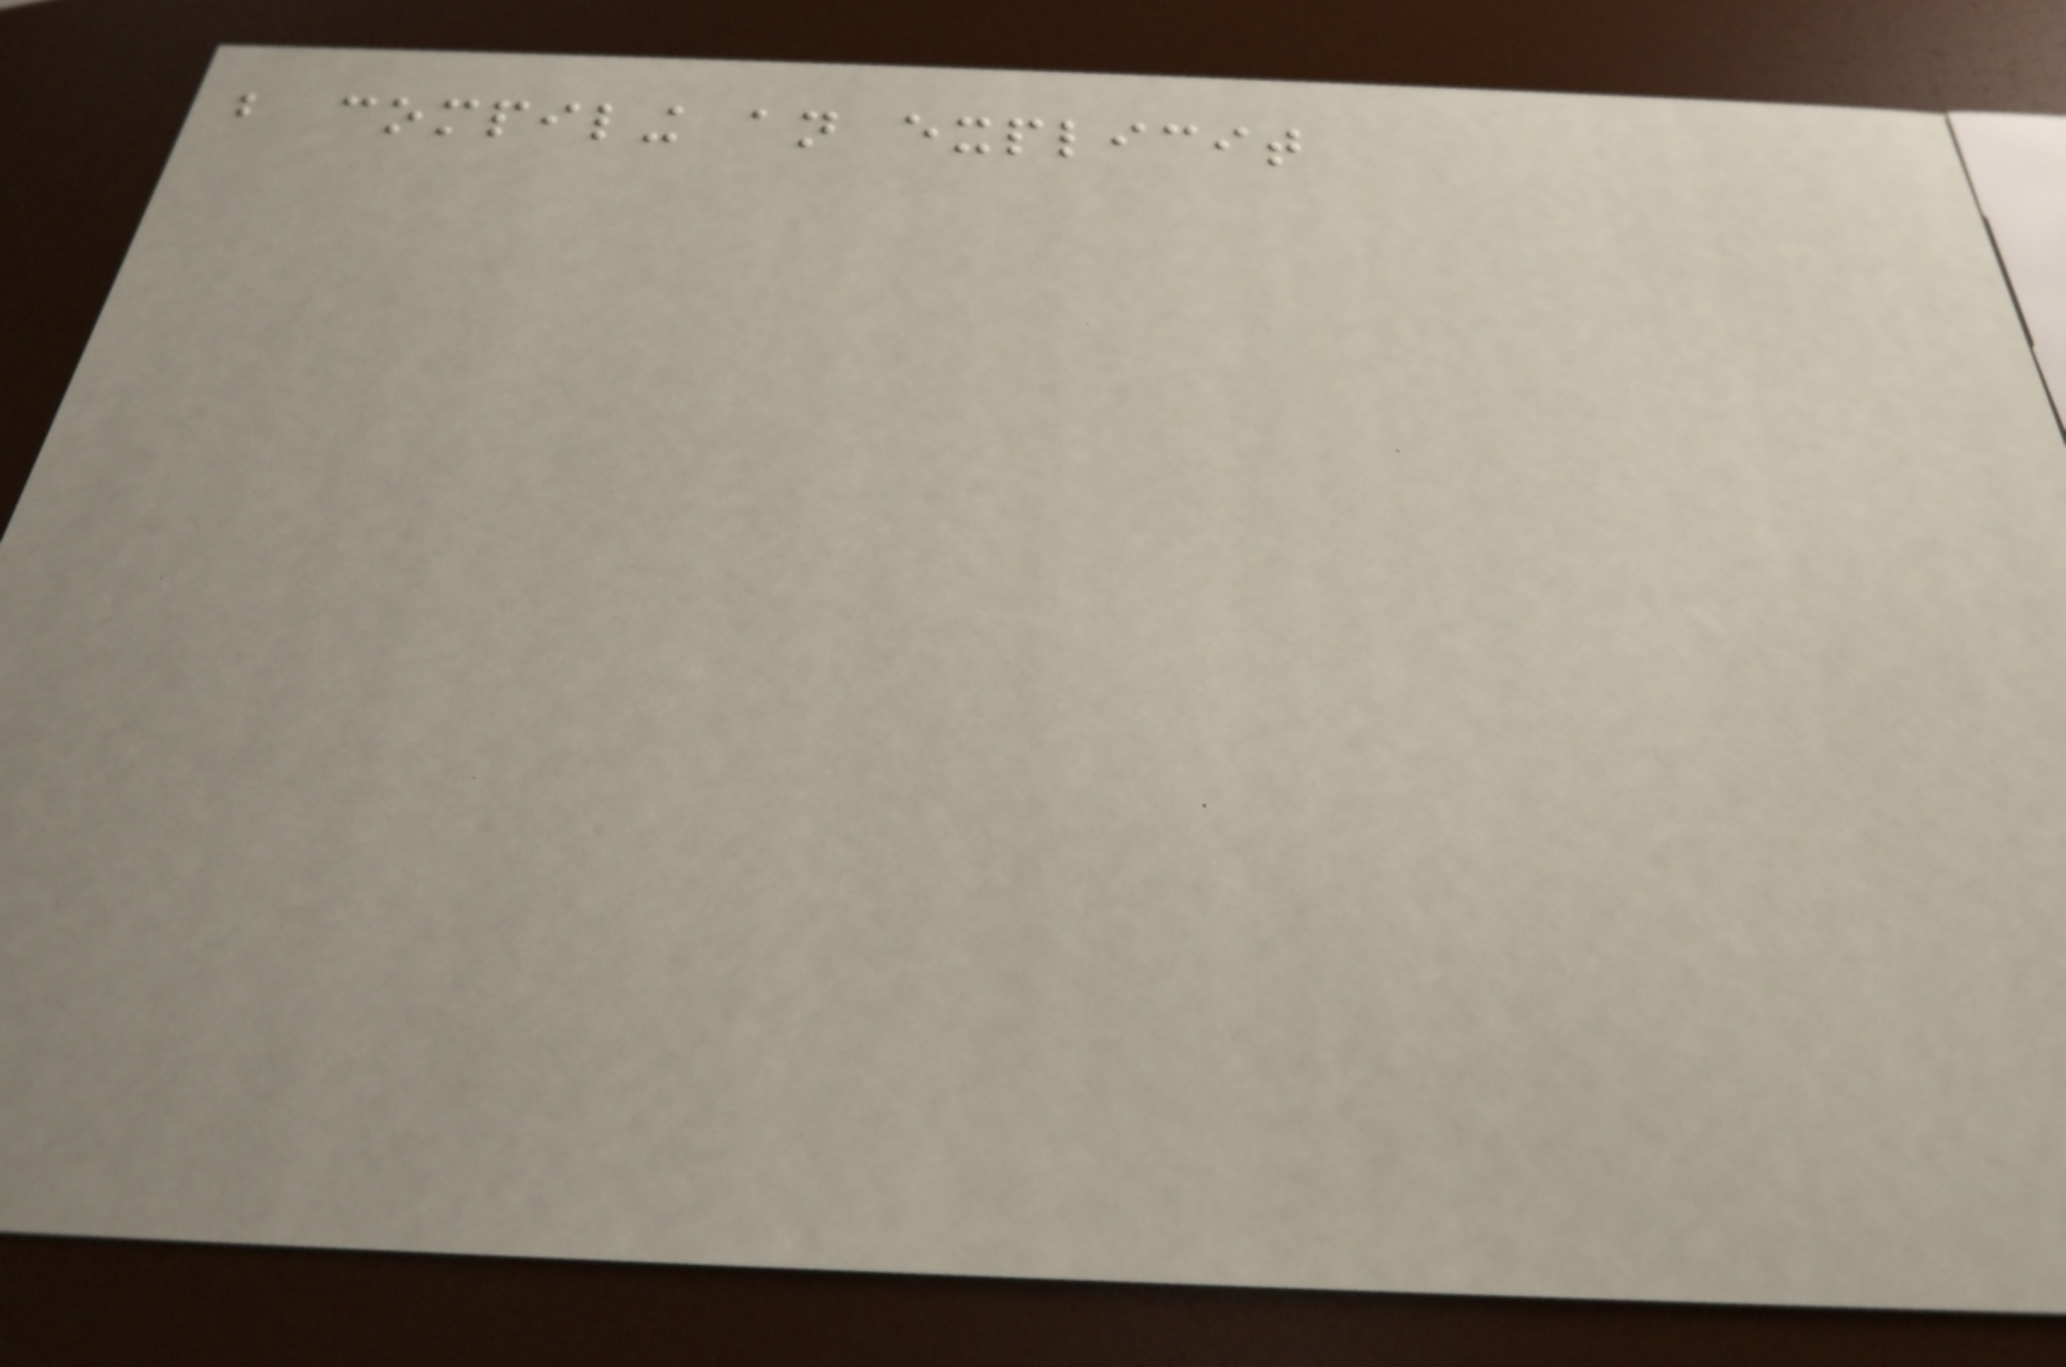but compiling an explicit
